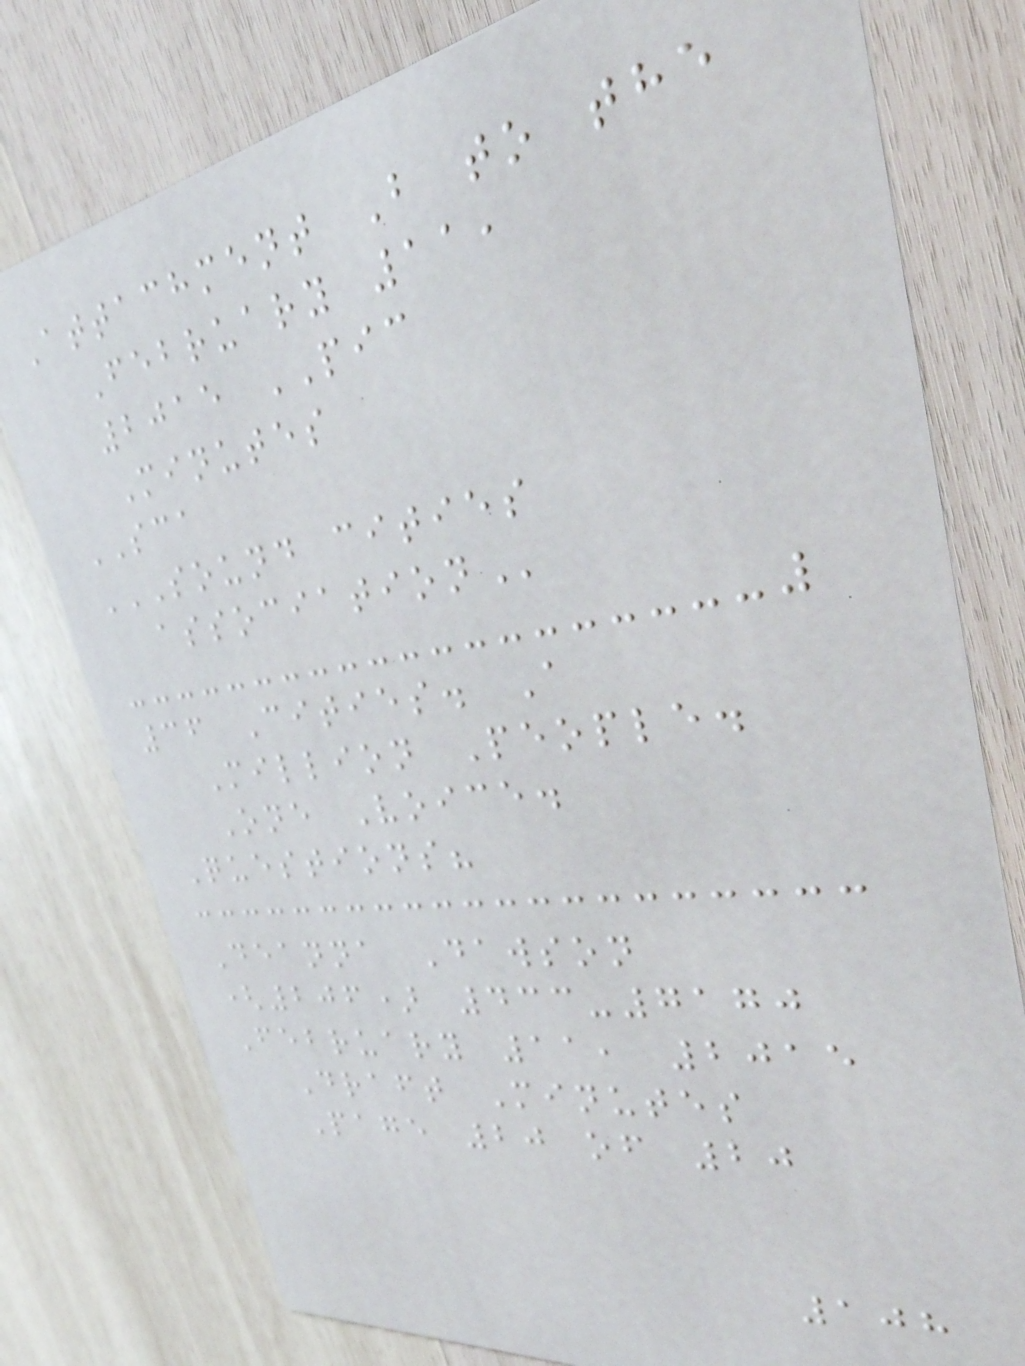Attachment B to the
February 11,
2015 PIC
Minutes
SCA
SOUND CITIES
ASSOCIATION
36 Cities. A
Million People.
One Voice.
Questions?
Deanna Dawson
(206) 433-7170
February 11, 2015
Draft Minutes
Page 20 of 20
108
